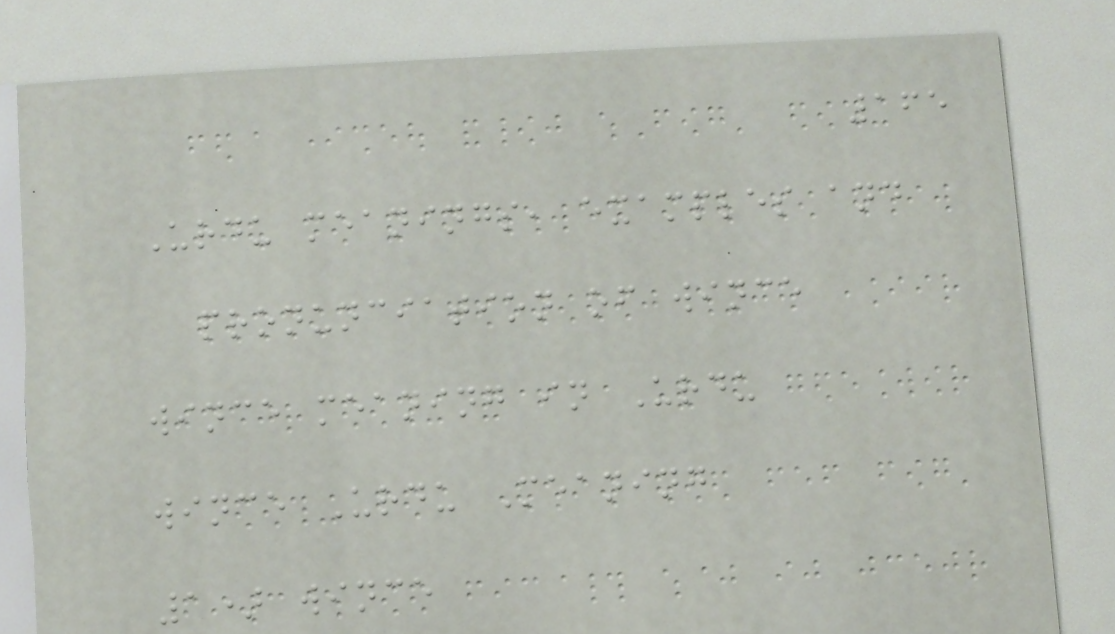165
Urdu meanings, examples and
pronunciation of wince
wince meaning in Urdu
wince Urdu Meaning
1) wince
